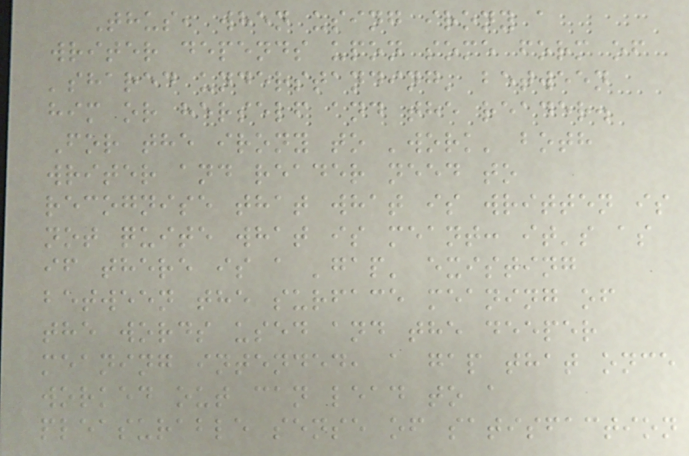Thus, when using irony a
writer depends upon some form of
'shared understanding' between
him or herself and the reader.
For the irony to 'work' both
writer and reader need to
recognise that what is written is
not quite what is meant: it's as
if there is a 'gap' existing
between the surface meaning of
the words used and the deeper
meaning intended, a gap that once
worked out can lead to a
pleasurable sense of satisfaction
